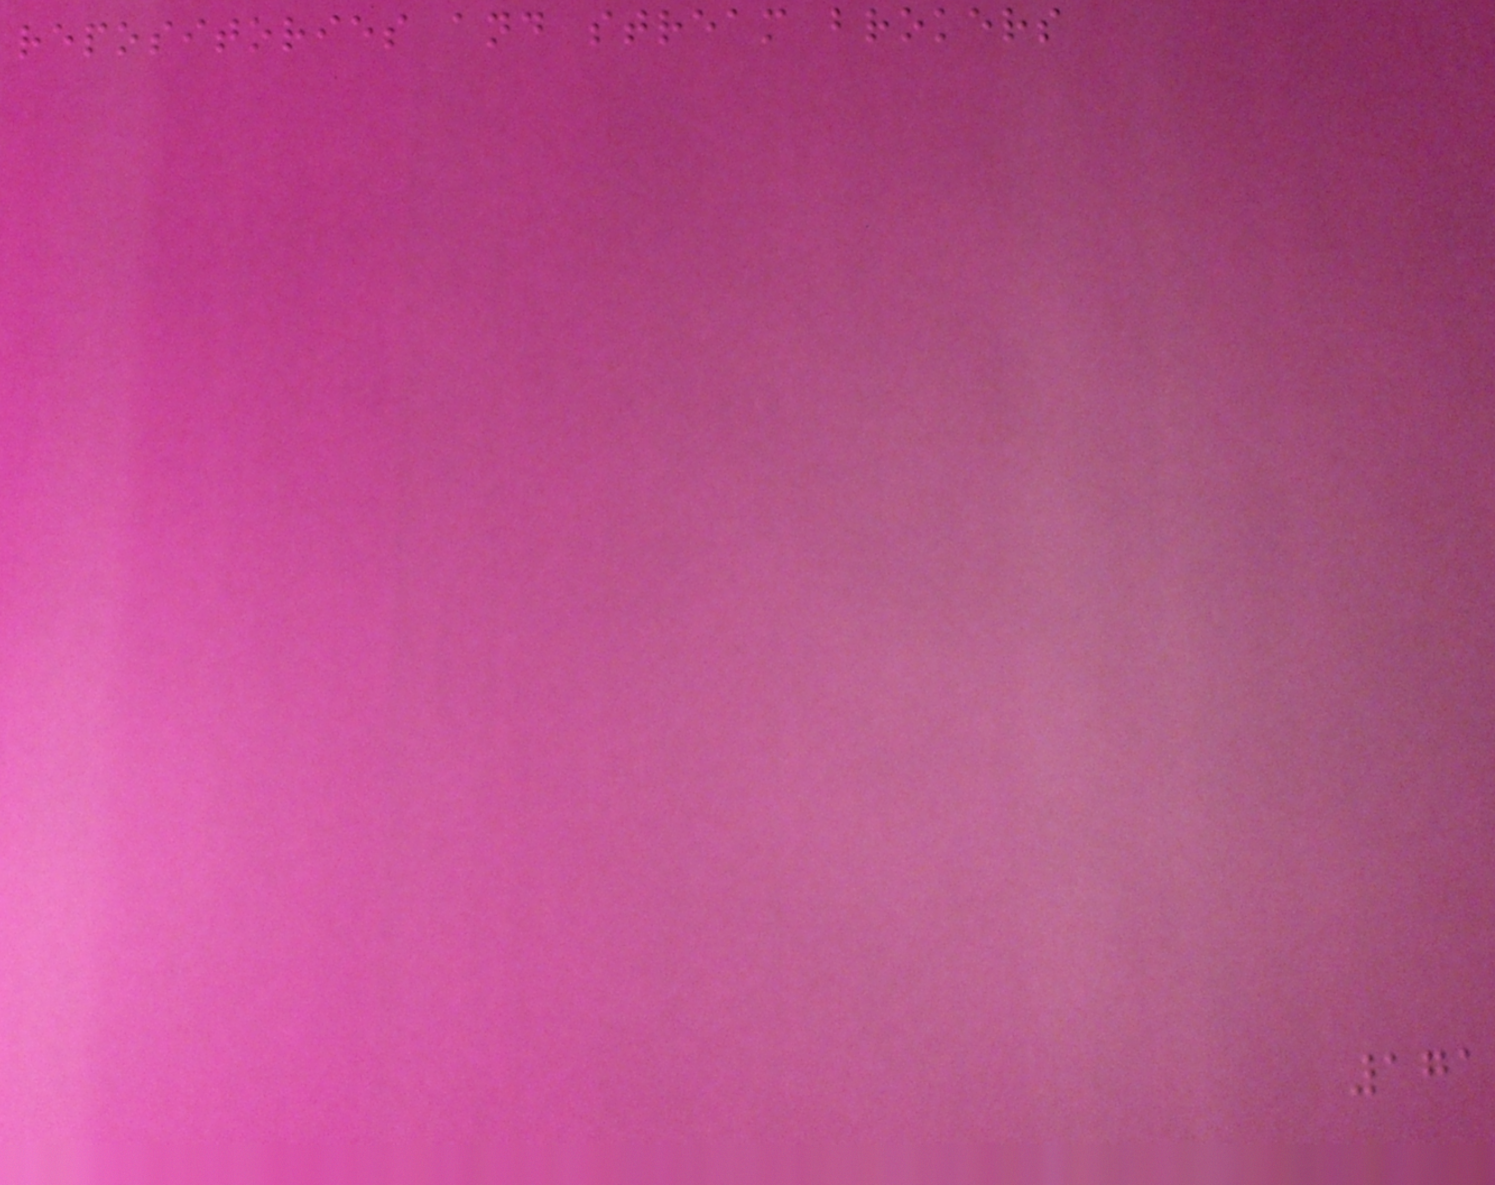repositories and stream brokers
171
